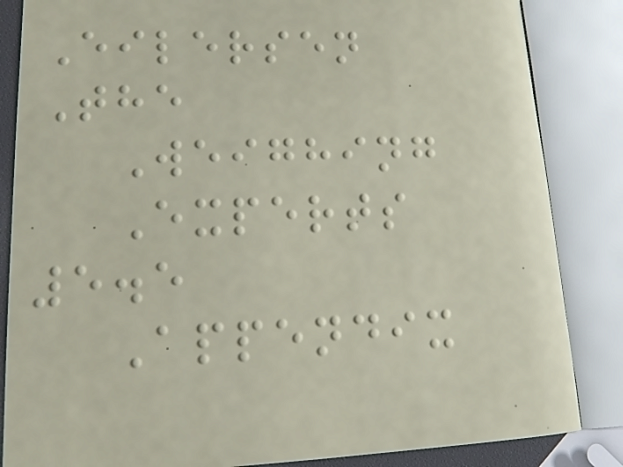Eilersen
The
Weighing
Experts
5.5
Appendix
